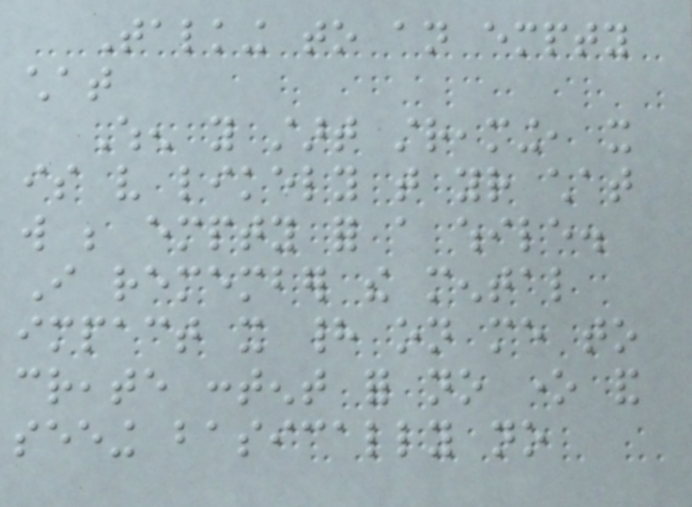Talking to an empty
chat
When you start streaming, it
is very likely that your chat
will be empty for a while.
I remember the mental
impact it had on me to
create content for no one and
seeing basically no
